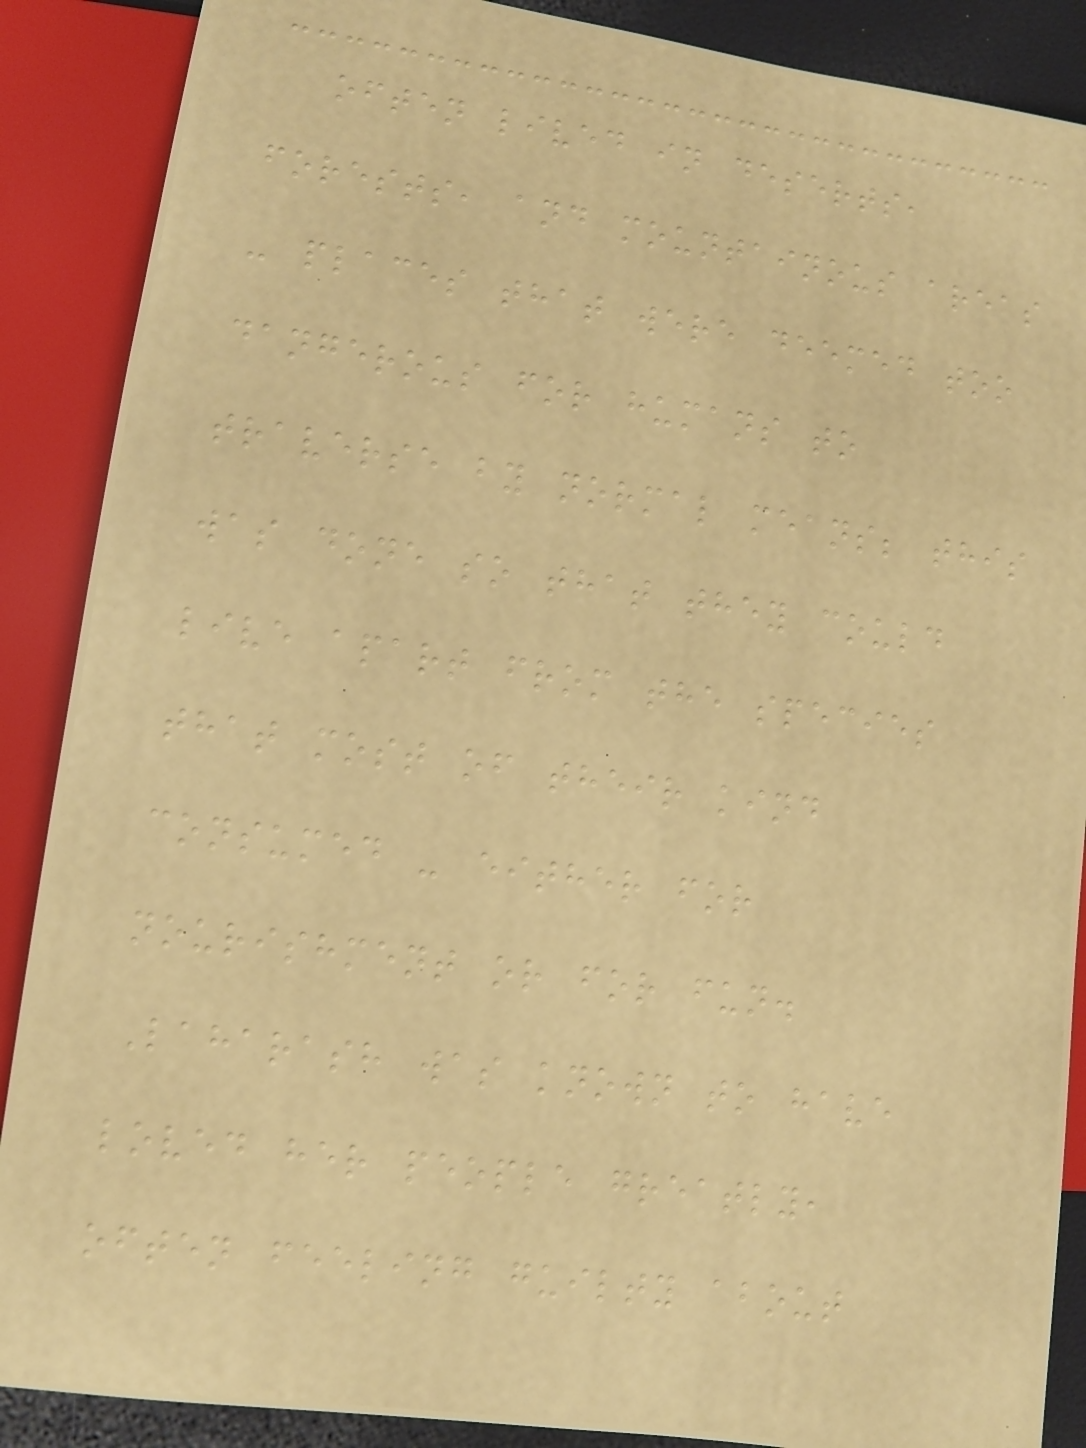often lived in deserts,
forests, and mountainous areas
- places that were deemed too
dangerous for humans to
traverse by normal means; this
was done so that they could
live apart from the species
that most of their kind
consumed - either for
nourishment or for fun.
Laharash was known to have
loved her people greatly,
often feeling guilty about
